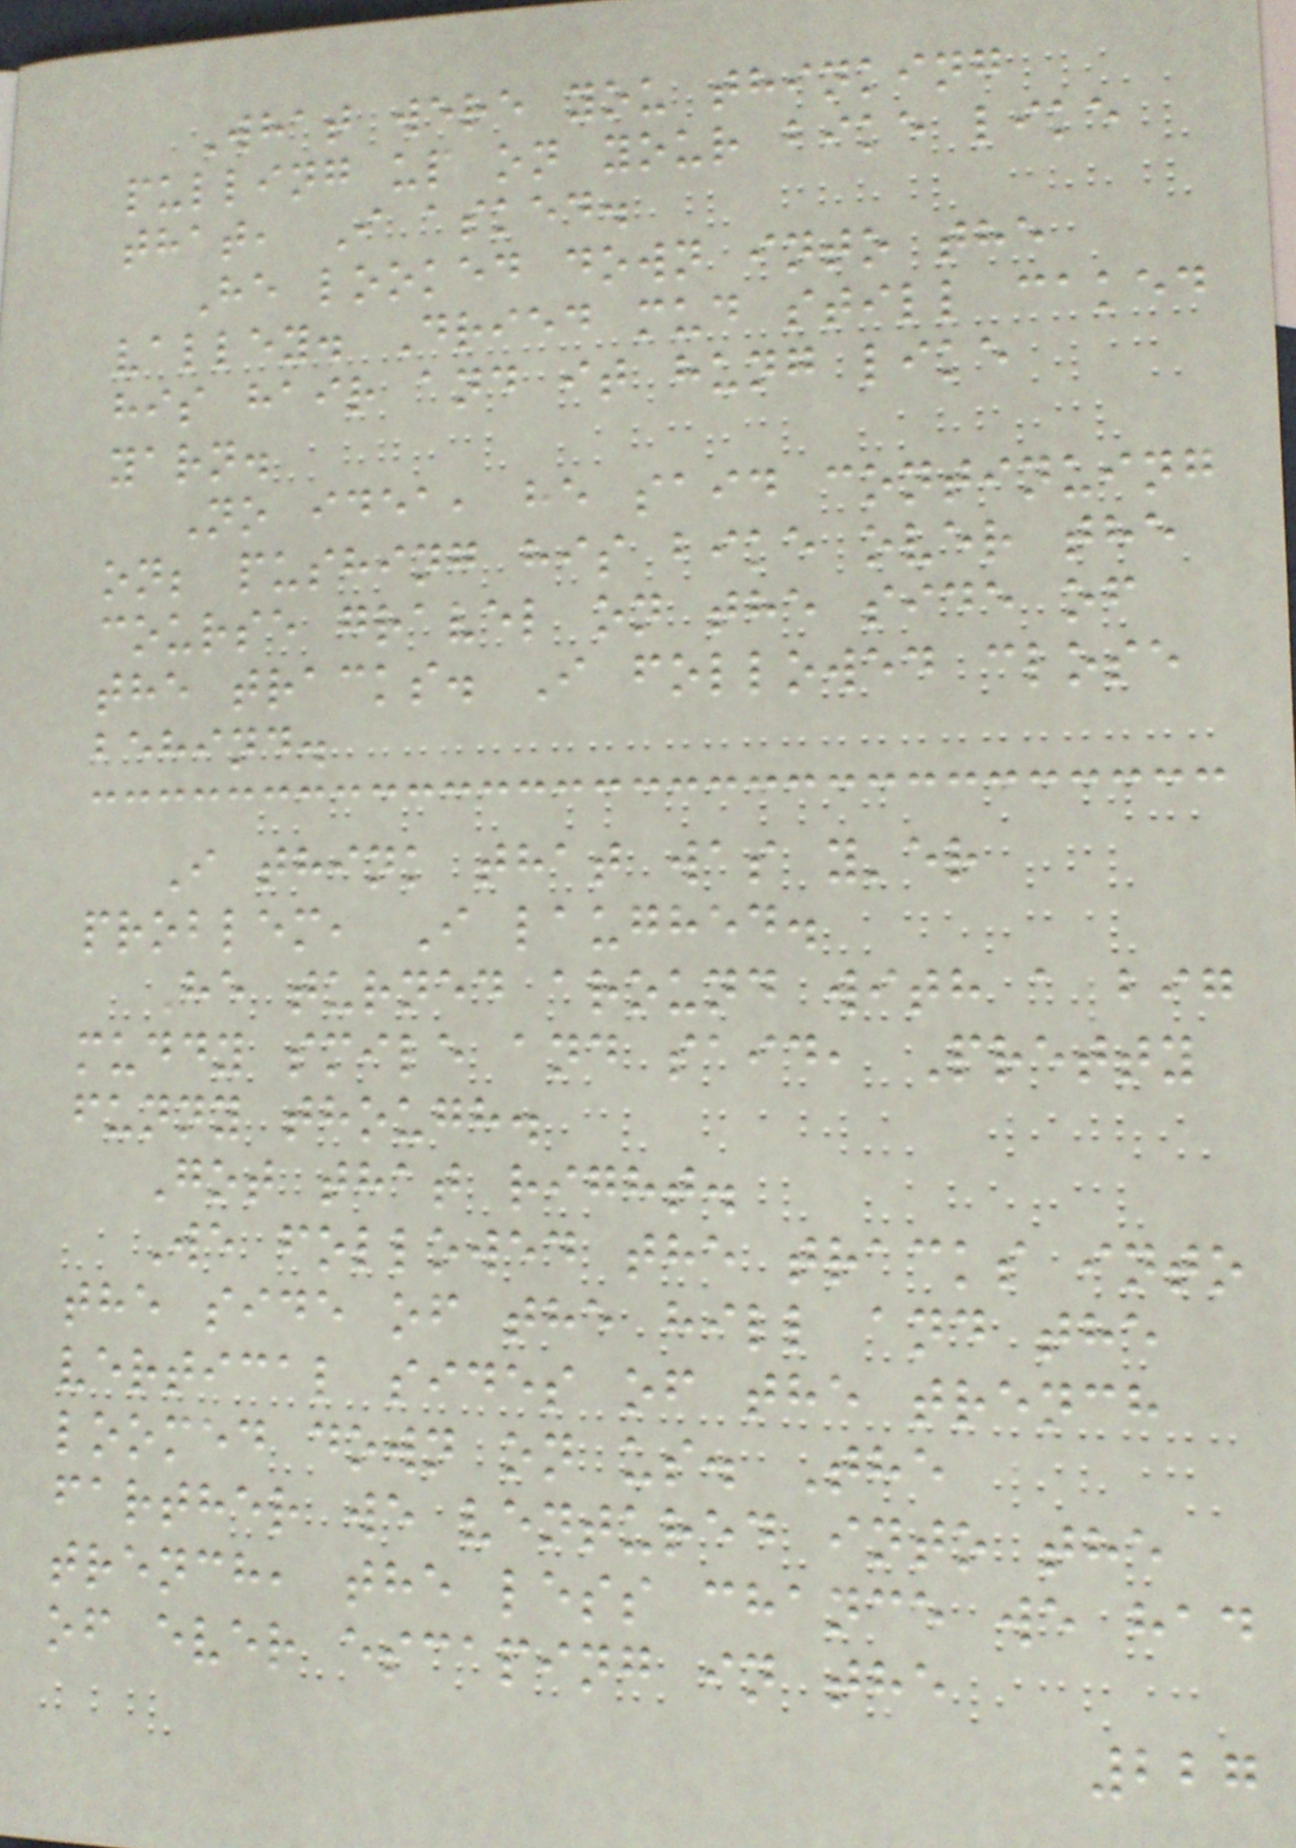What were you thinking
pulling up on your bike like
that, I asked.
He looked down into the
valley. Dried mud still caked
his hair and it hung like
yarn.
No idea, he said continuing
on; pushing his bike over the
course gravel on the side of
the tracks. I followed close
behind.
I think that was y'er
problem, I laughed.
He turned around with a big
muddy smile and said, Pretty
funny though.
Got that right.
We followed the tracks into
the side of the hill and the
vertical sides of the trench
loomed down on us. The
farther we ventured into the
trench, the less chance we had
of ever escaping in the
227
